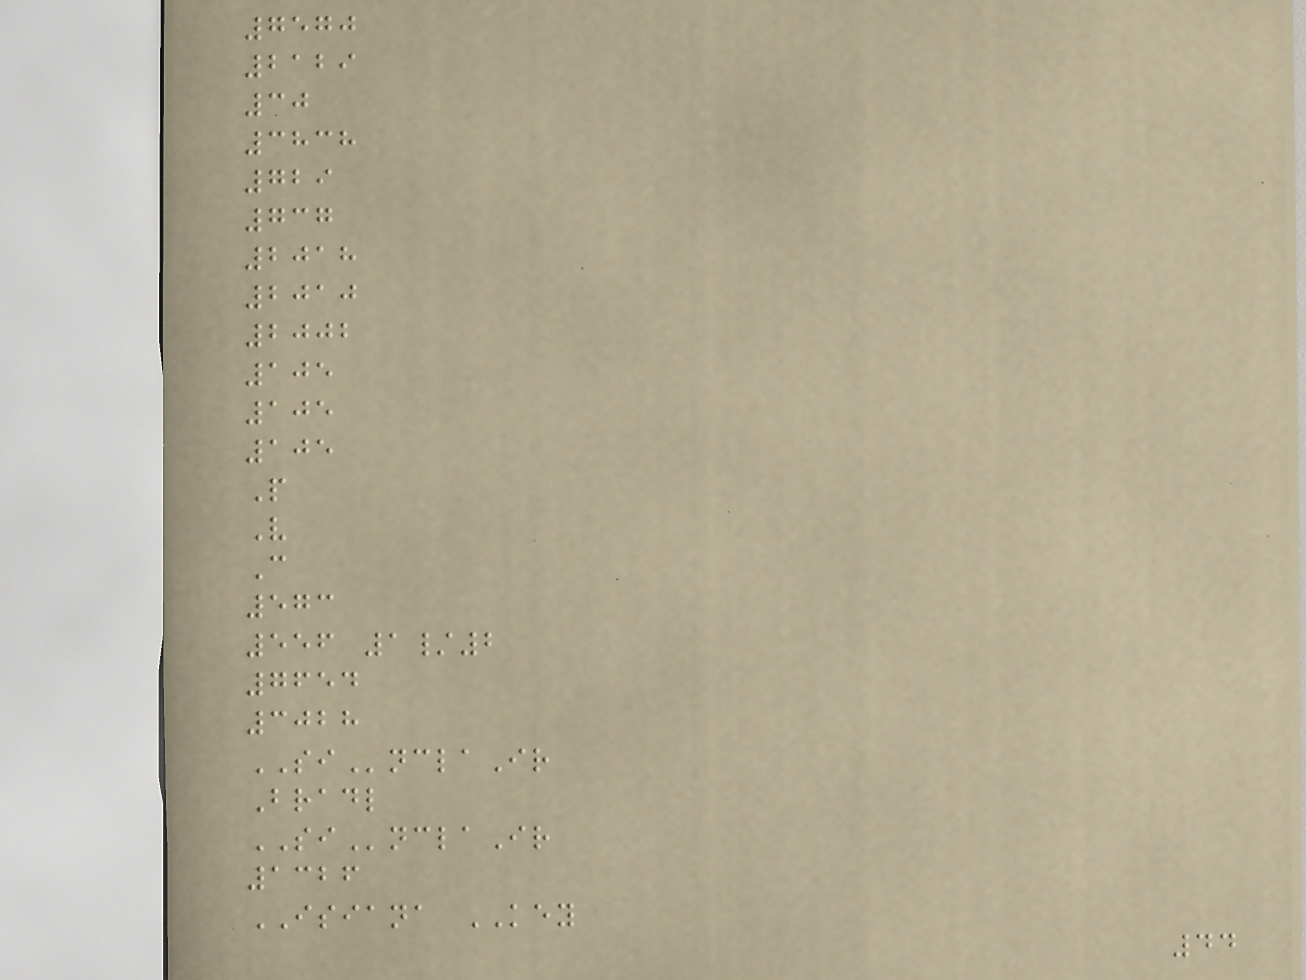7570
2129
30
3838
729
737
2018
2010
2002
105
105
105
P
V
C
573
556 1/2
7654
3028
SInclaIr
Bradl
SInclaIr
1326
ISIANA KEY
44
